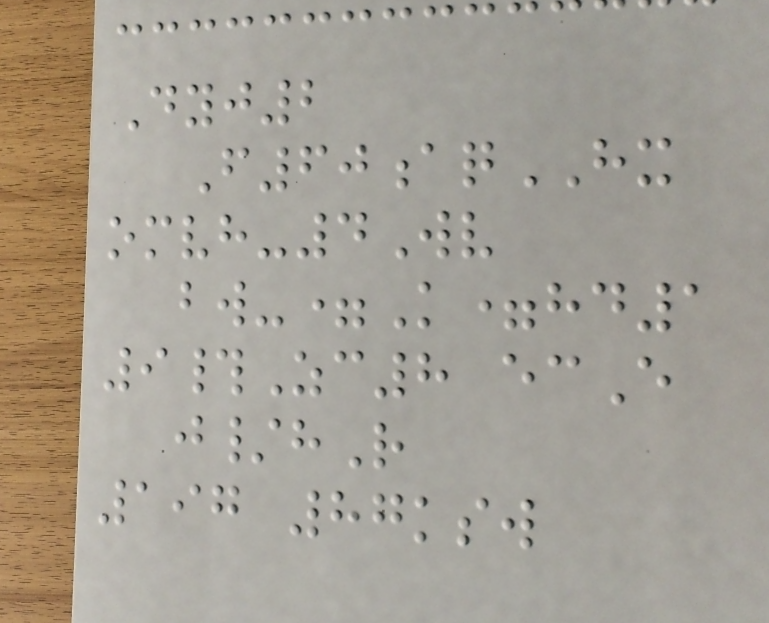Dyj2
F60aqHX
omvh-4Wv
bw-=K=hd1
9#Zc8 ecE
j/hR
197 87ksw
